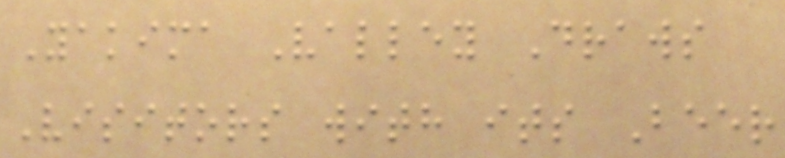Yakima Valley Draws
Visitors with its Beer
